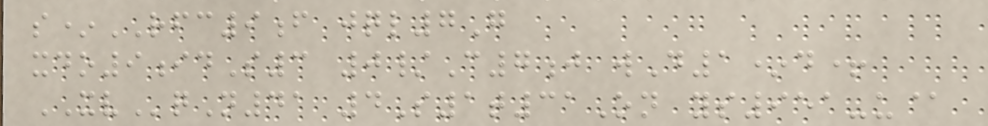s*RFC9f jql7G
xdo9idS3 0/C7j wD1*d+
XVqN41 4S1t31On ys951-u@
